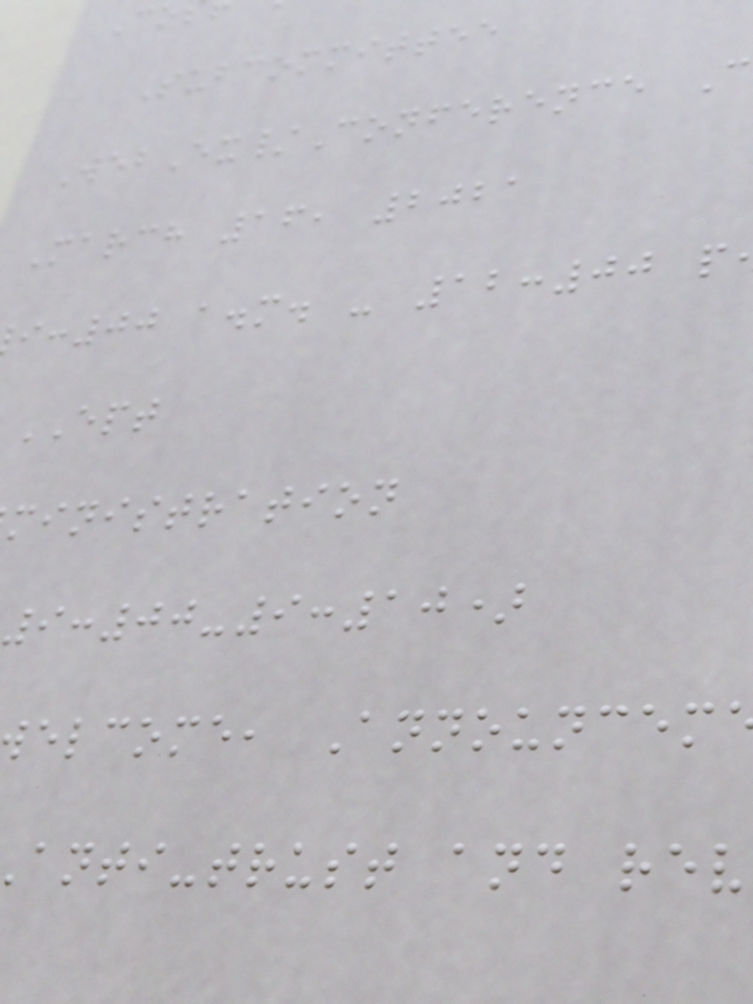Subcommittee
WebEx/Conference C
March 16, 2021
:00 a.m. - 12:00 p
EPT
ministration
9:00-9:10)
elcome, Announcem
anti-trust and rev
